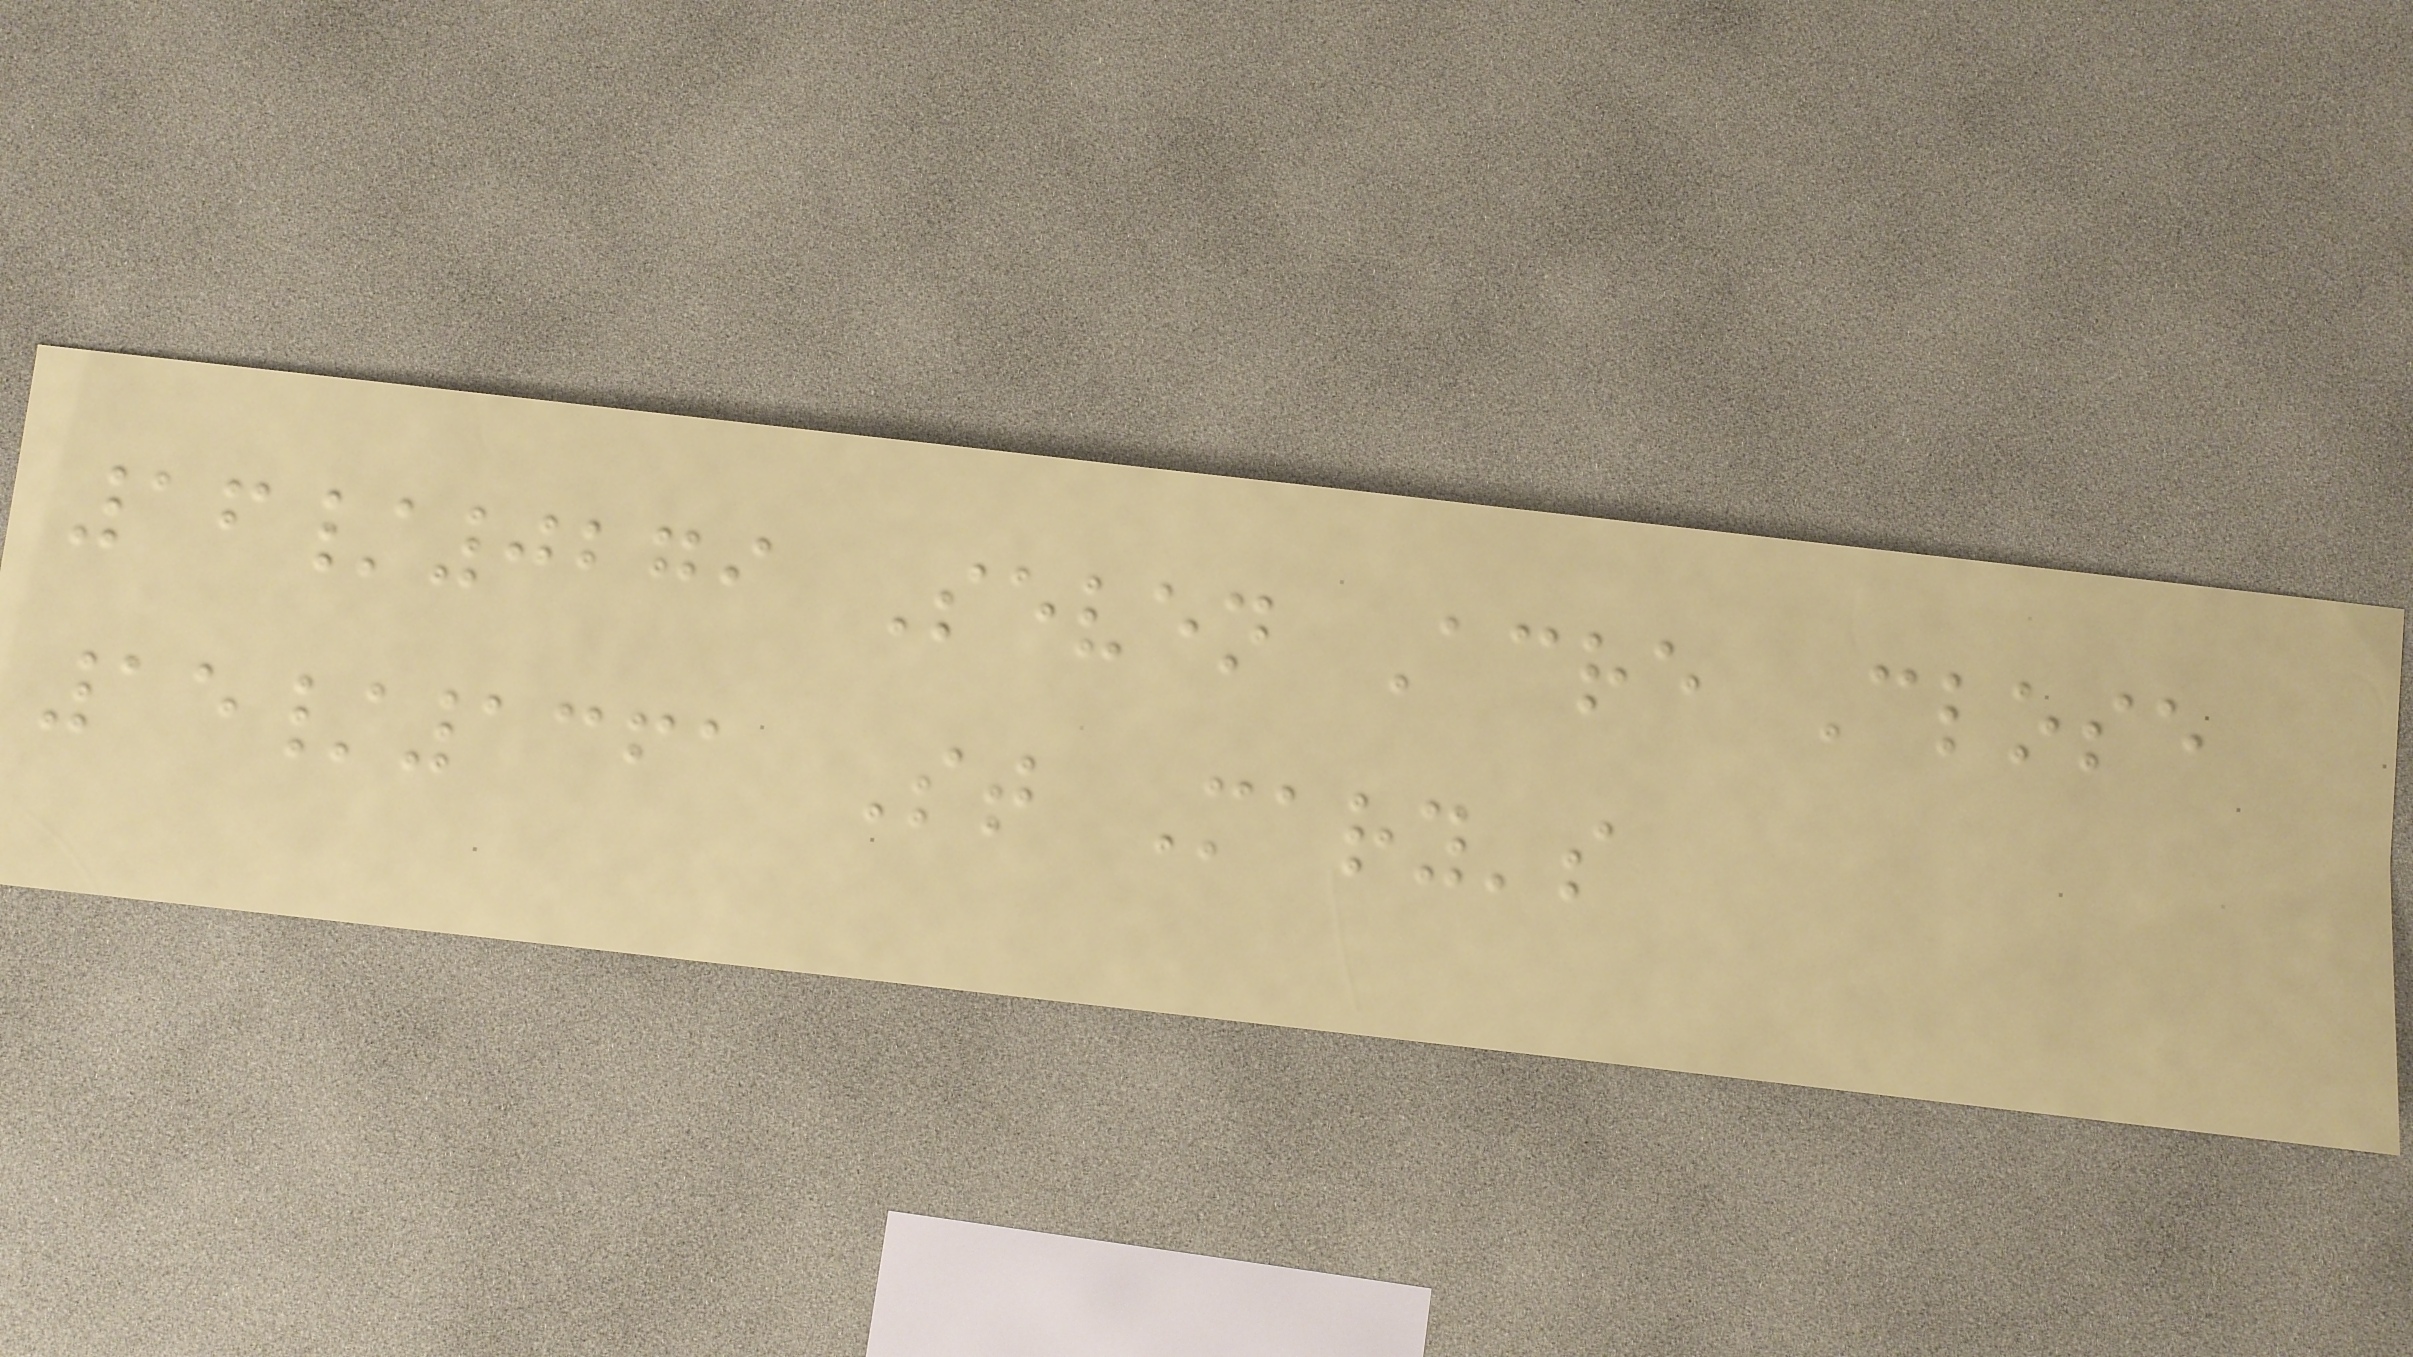16/0279 Seven Acre Close
15/1361 St Mary's
